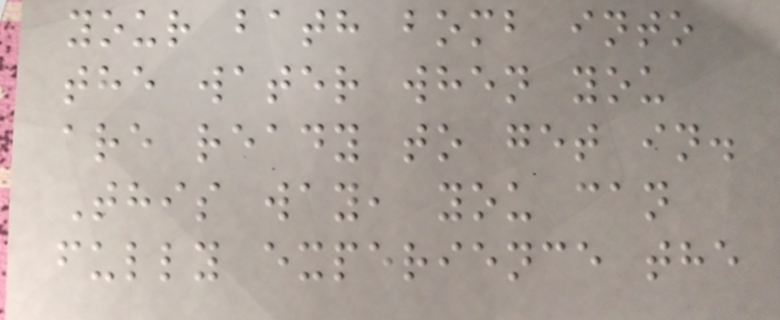your bath bomb into
the water when you
are ready to get in.
This way, you can
fully experience the
